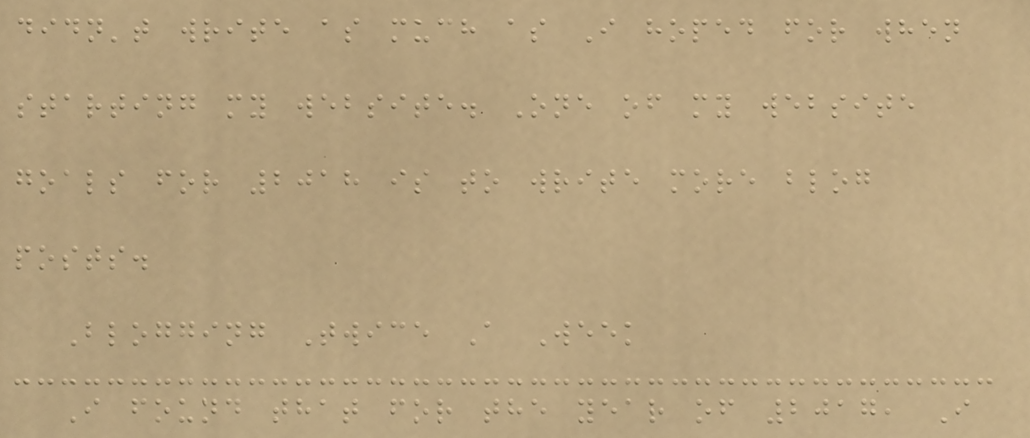didn't write as much as I hoped for when
starting my website. One of my website
goals for 2018 is to write more blog
posts.
Blogging Twice A Week
I found that for the year of 2017, I
